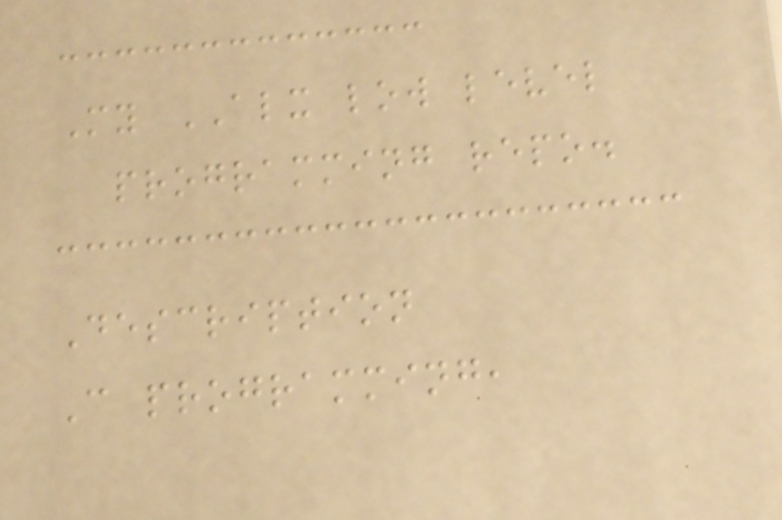My ALX low level
programming repo.
Description
C programming,
